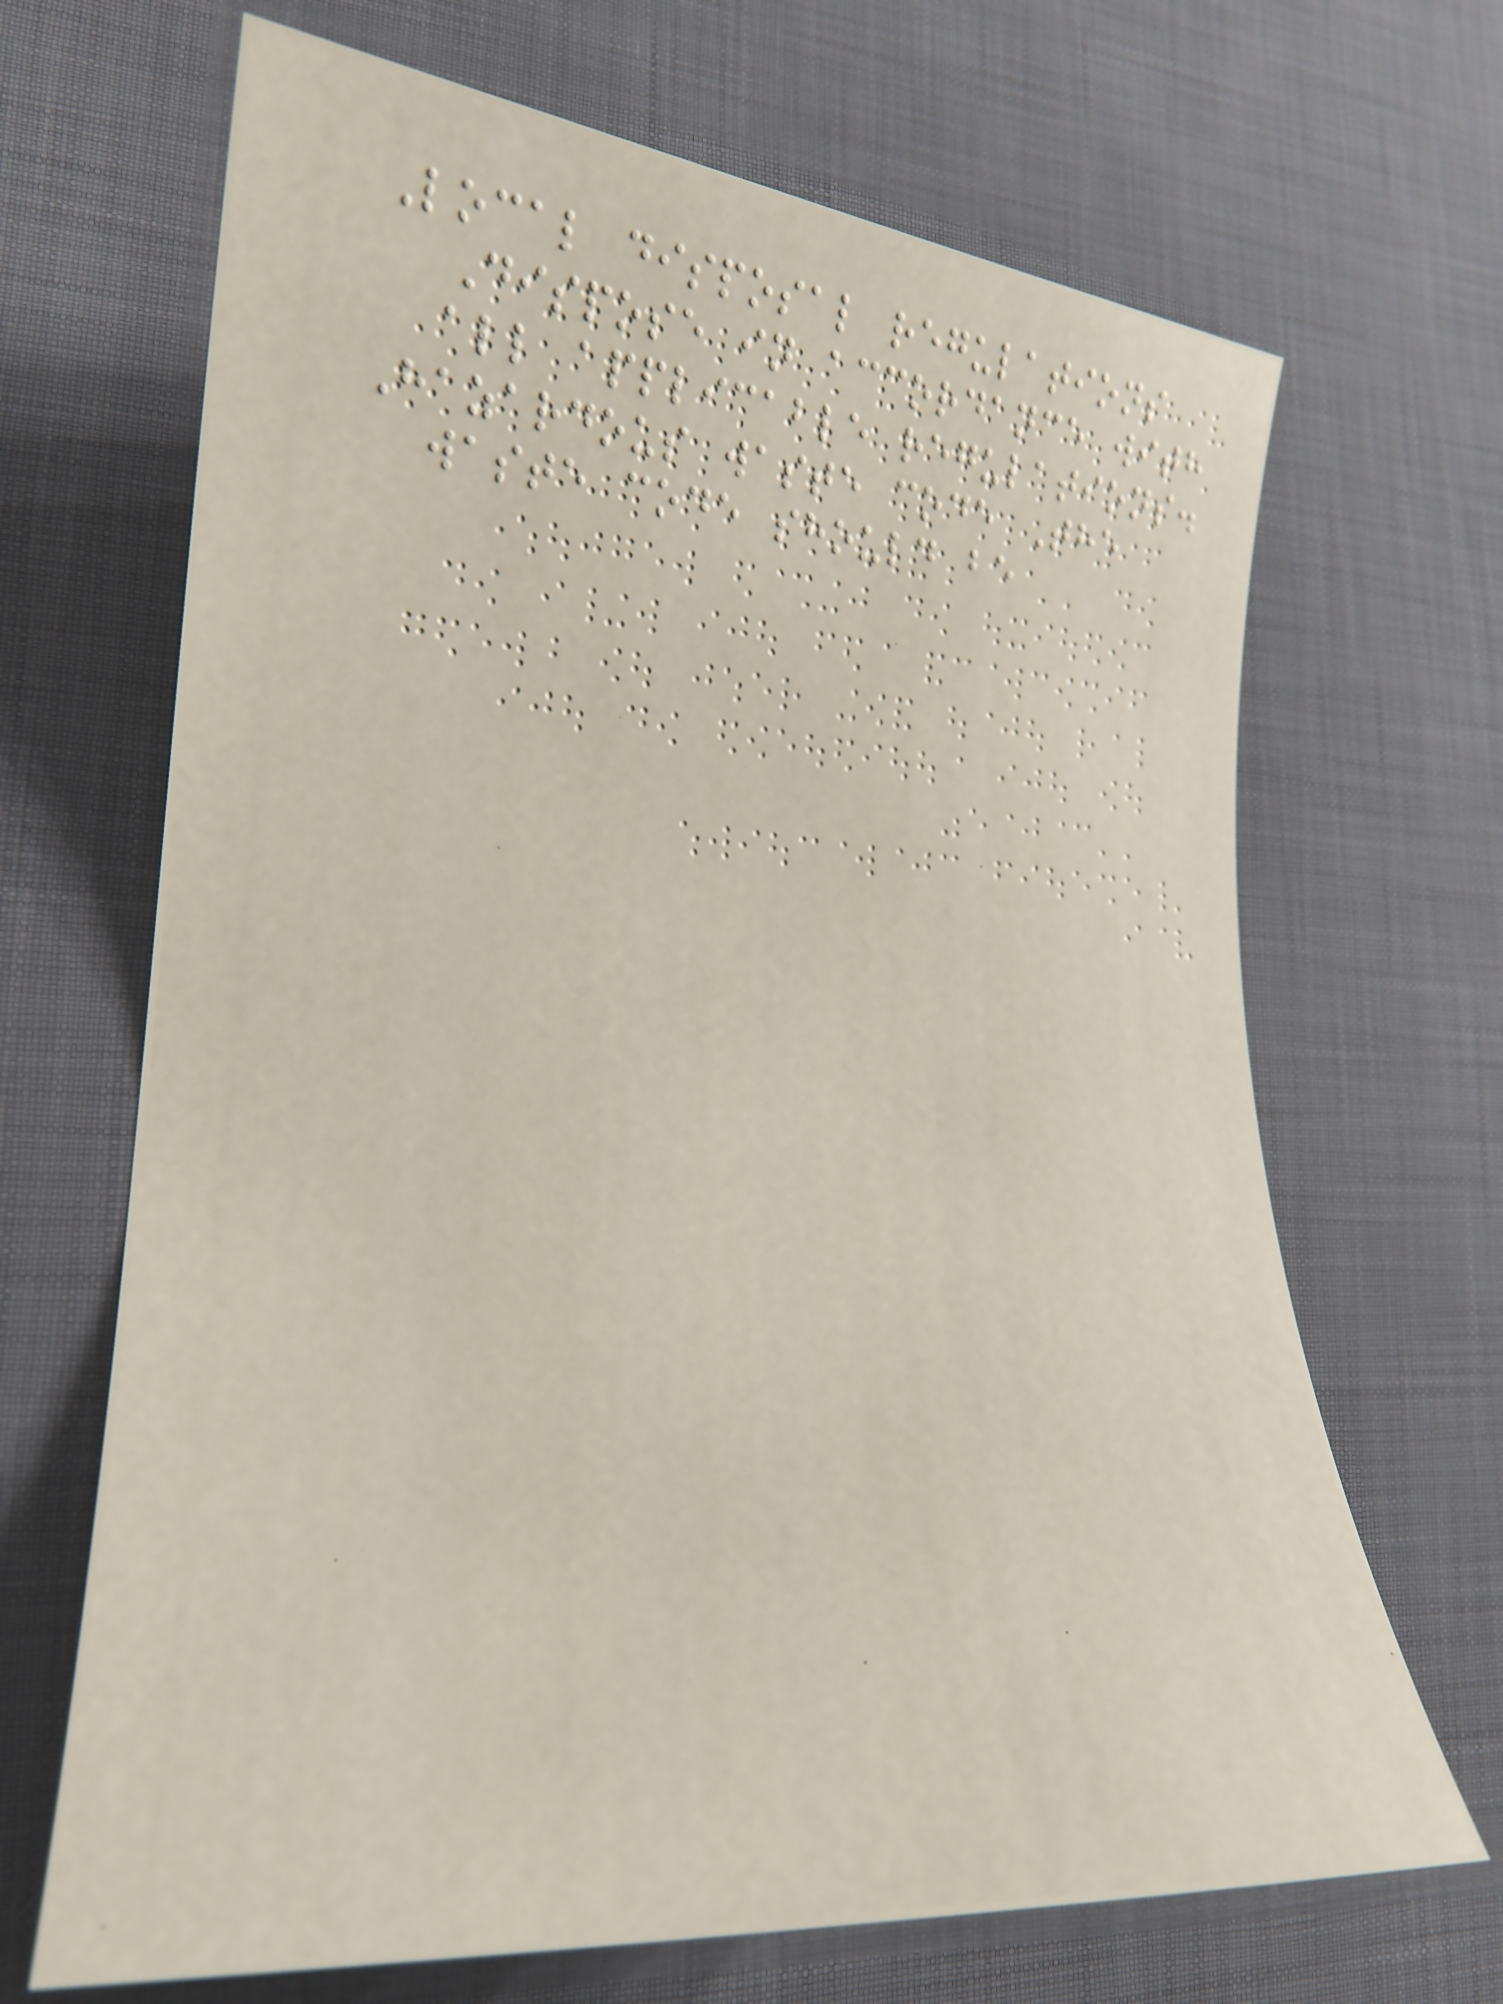Local disposal regulations
Dispose in accordance with
all applicable regulations.
Hazardous waste code The
waste code should be
